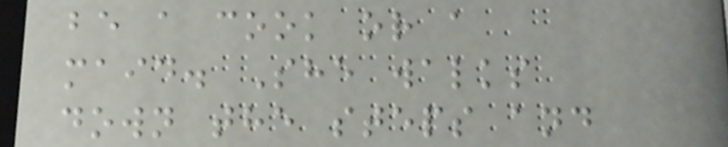be a cook or a
maid. She walks
down the steps and
